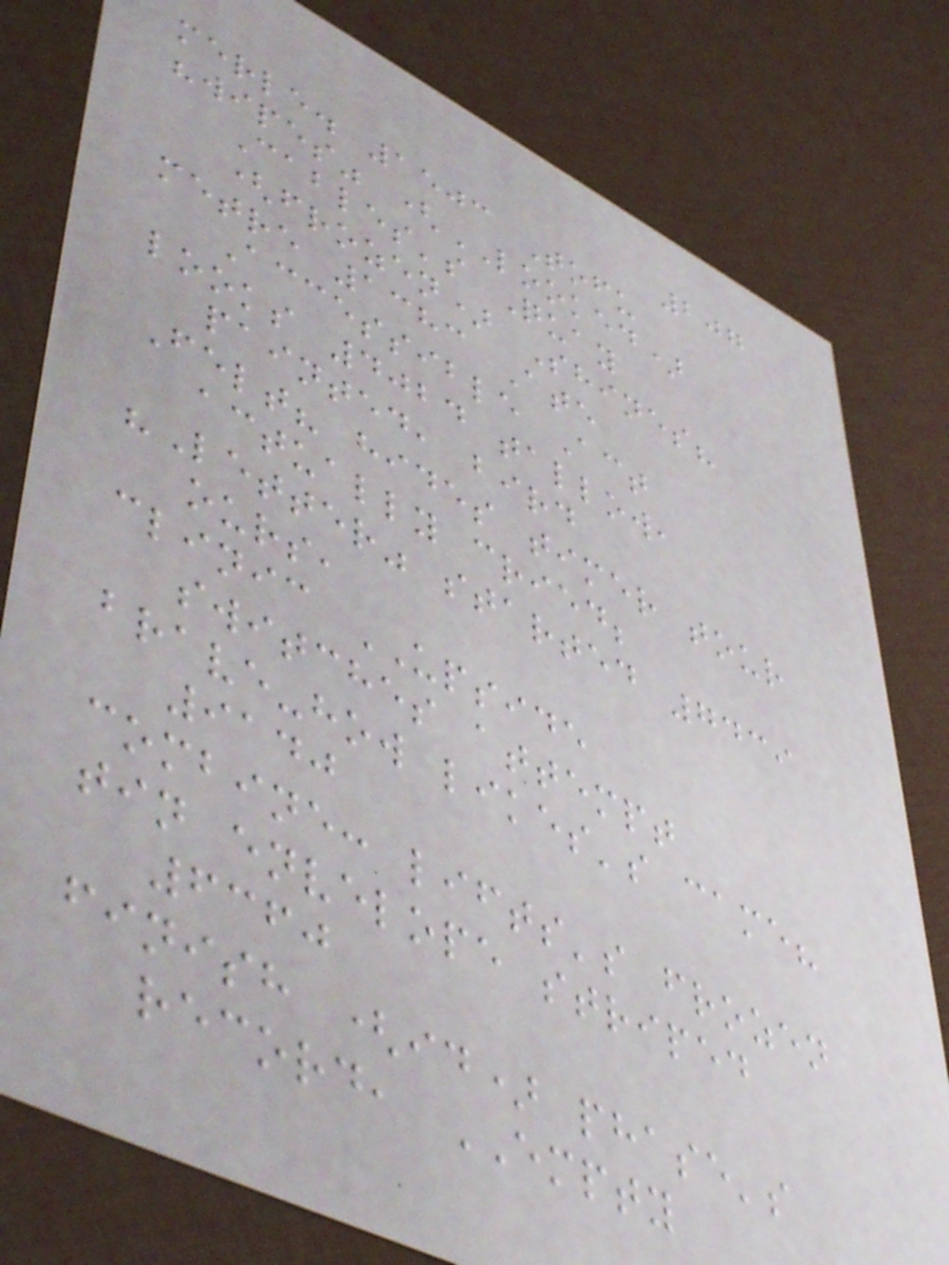207
merle. 1503 Tofu
"wipes" (LOOKED)
Cables's Quay
(frozen) Shines?
metre 1383 Ate
Accessible Act
looks 4024 tallow,
painted, bird
Felt? hides timer tour
actually cried;
"Letter" started 7439
ours,
clinic UPSIDE
switches attempt
brave-how likes's came?
9140
combine: lifts's frozen
tin envelope striped
6360
finish (id) phase's
record, EMPTY
